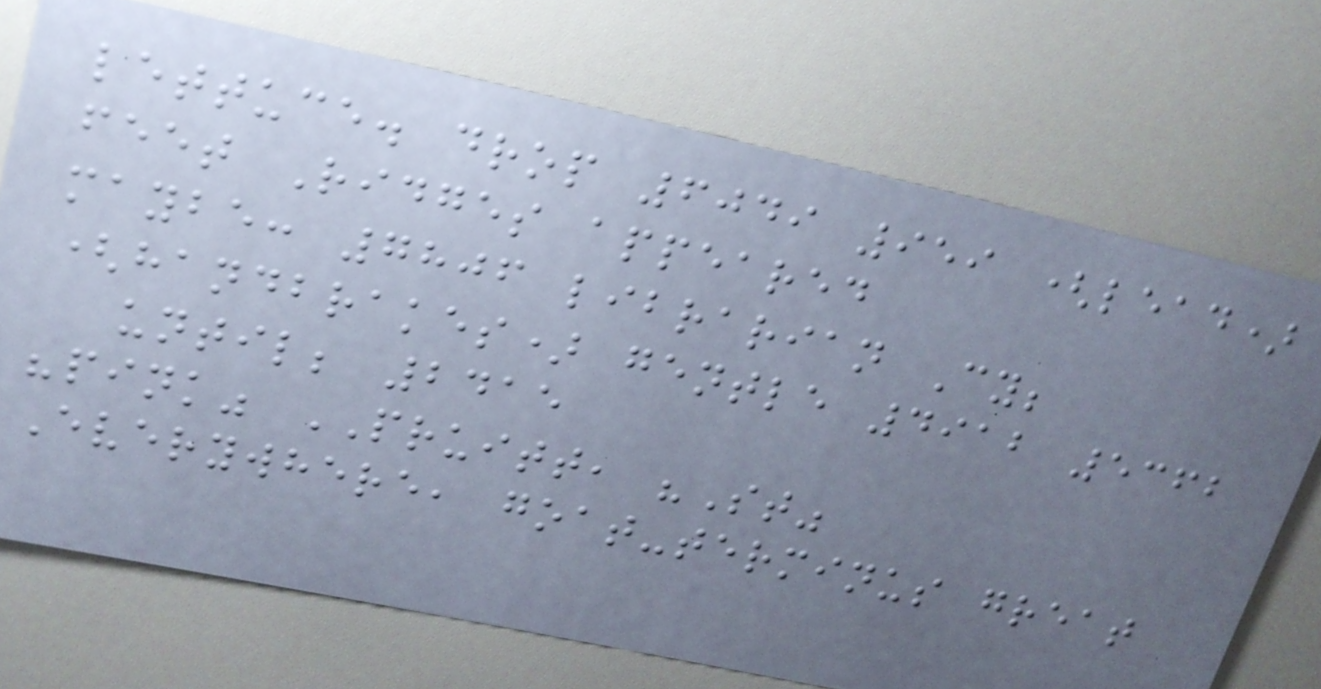lettuce. drop 6049 959 (lead)
feet Ridges appeared
maybe: 7806 librarian Cy;
(handbrakes) gentle 4912 5362
until; 2415
"pink" PRUITT, "St"
Everywhere, goat-terminus great
